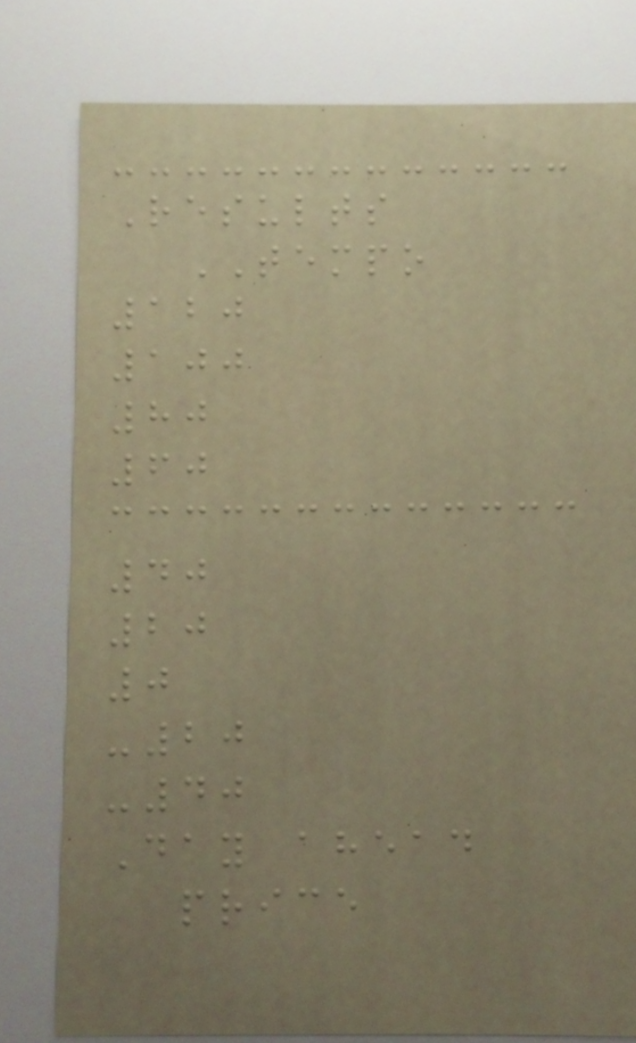Results
TEMPO
120
100
80
60
40
20
0
-20
-40
Day ahead
price
